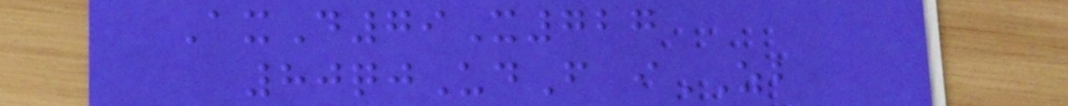AxD79X727
80qjUdF iZB
